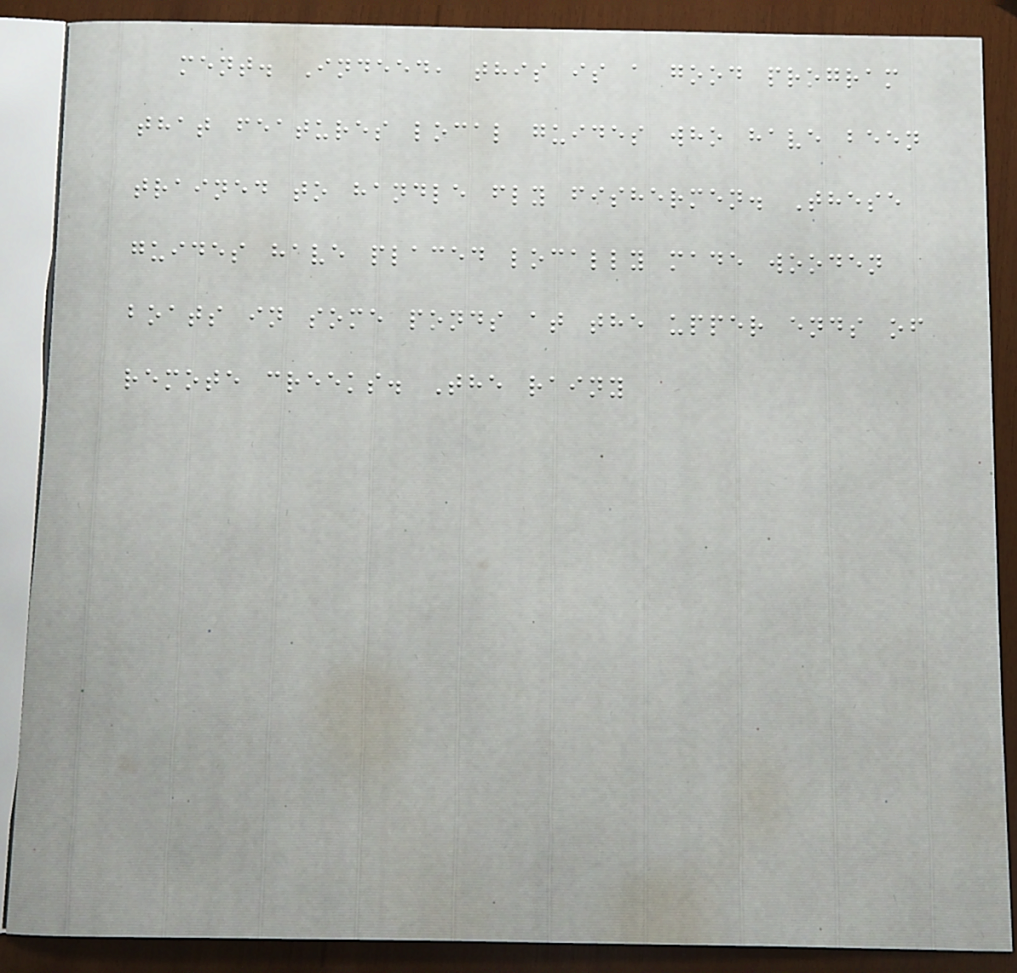ment. Indeed, this is a good program
that features local guides who have been
trained to handle fly fishermen. These
guides have placed locally made wooden
boats in some ponds at the upper ends of
remote creeks. The rainy
